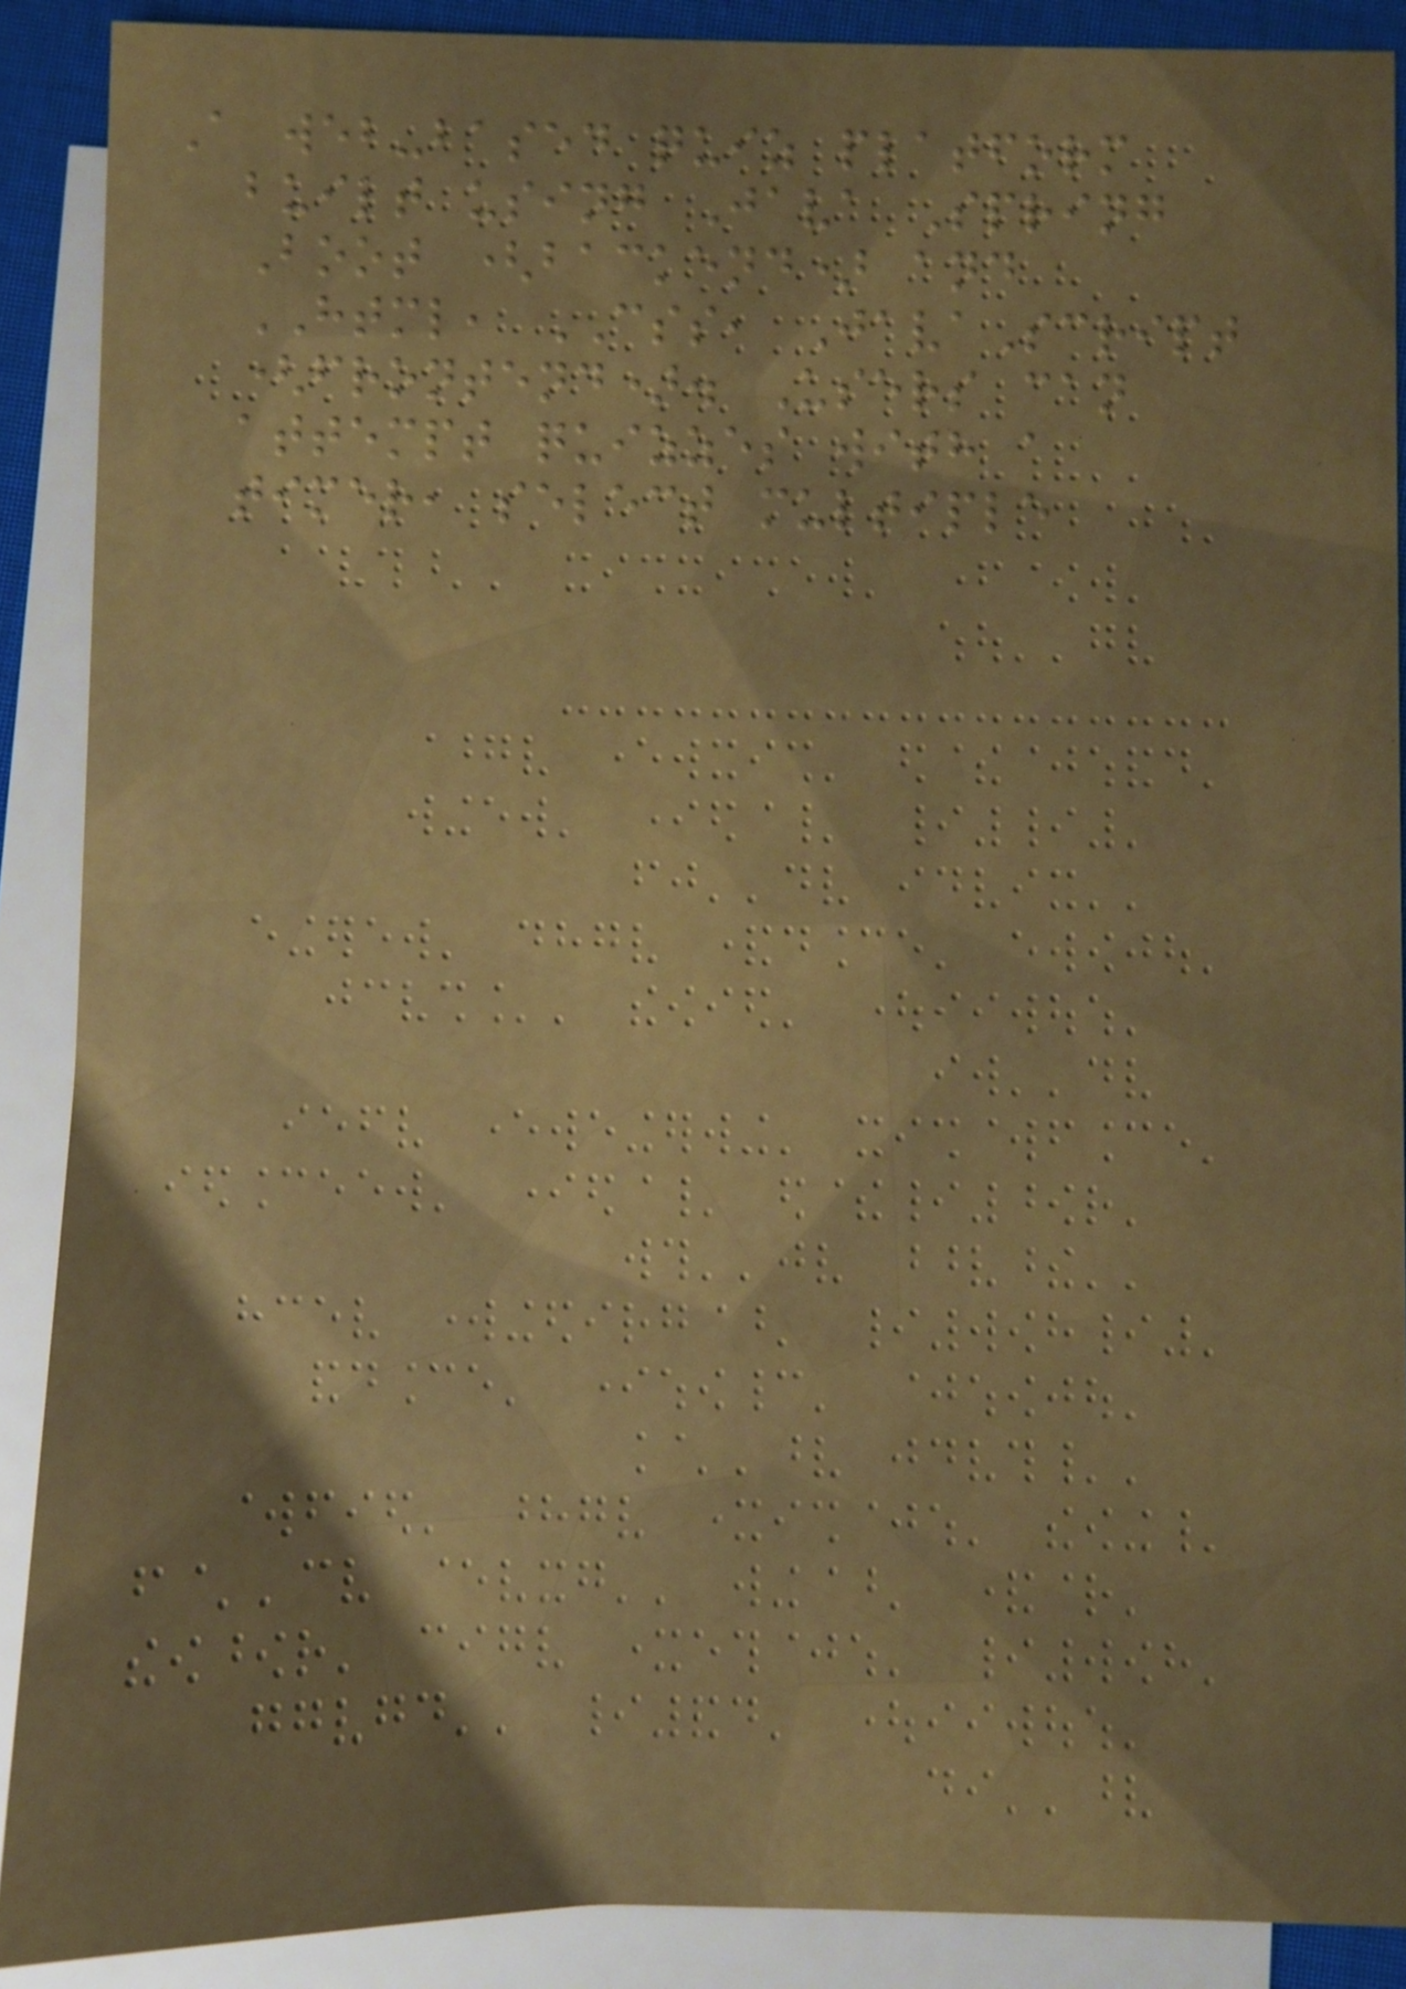A web-based quiz platform
built using Java Spring
Boot (backend) and
HTML, CSS, JavaScript
(frontend). Users can
attempt quizzes with a
timer, select multiple
